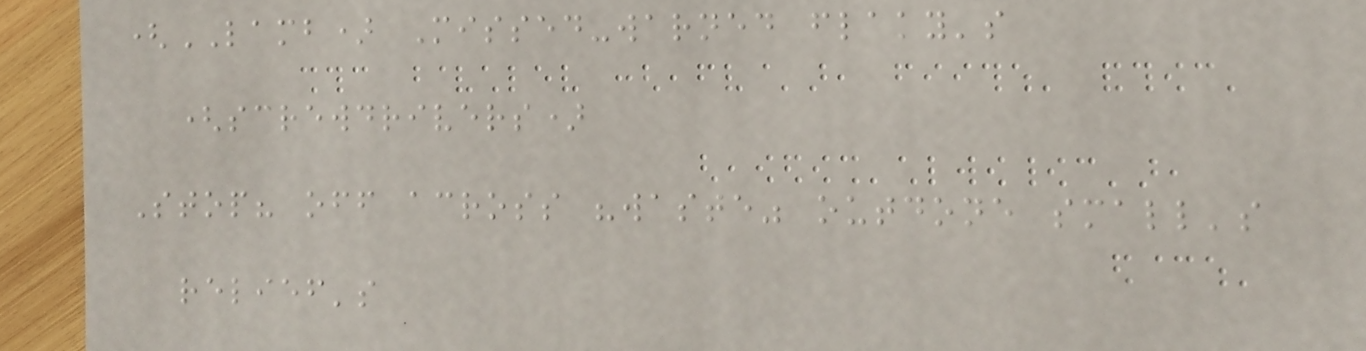(LAMB) Missed-warned flaky's
(screwdrivers)
Stop? off across "waste" outdone small's
relief's
